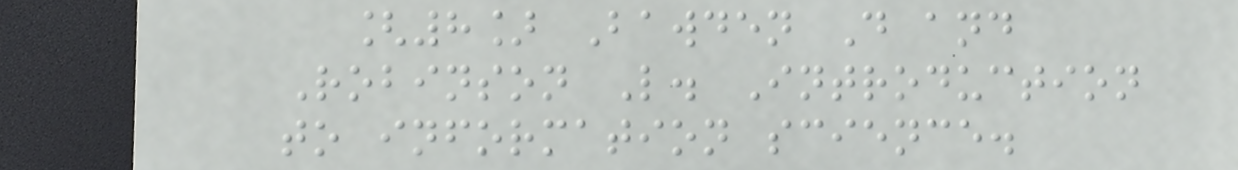[8] Bawden D and
Robinson L. Introduction
to information science.
